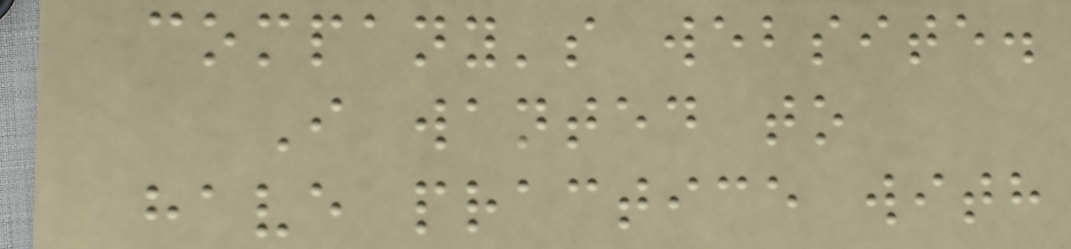company's website.
I wanted to
have practice with
